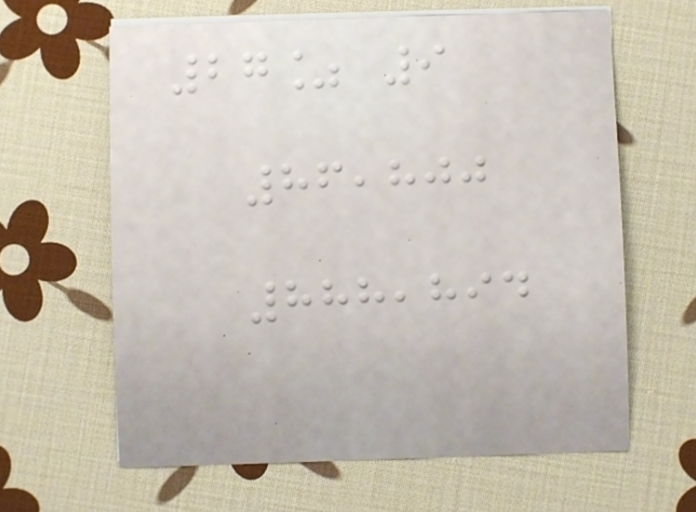27% 9
86,800
888,894
